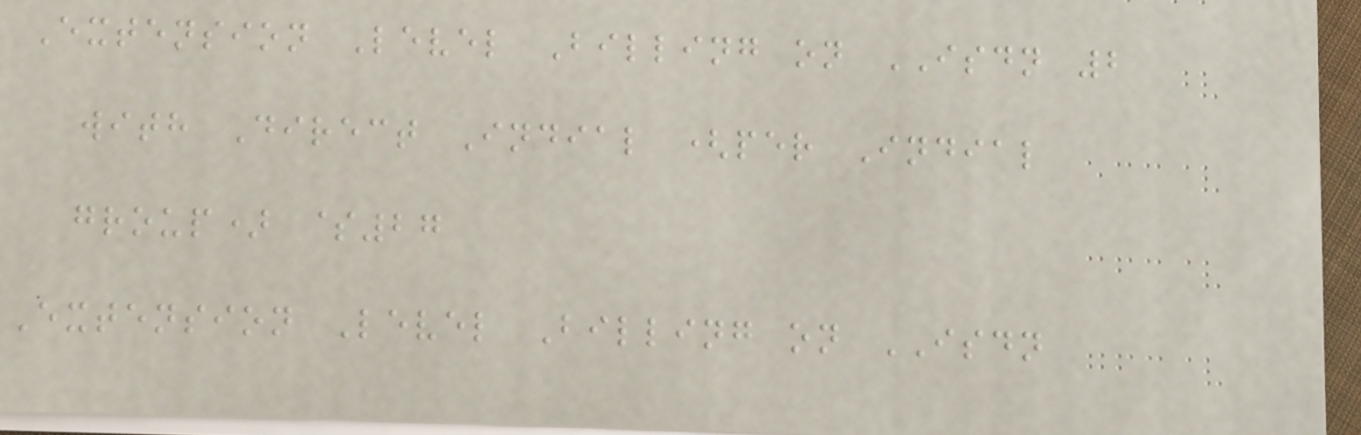Extension Level Billing on ISDN 2
with Direct Indial (per Indial
group) $27
Extension Level Billing on ISDN
